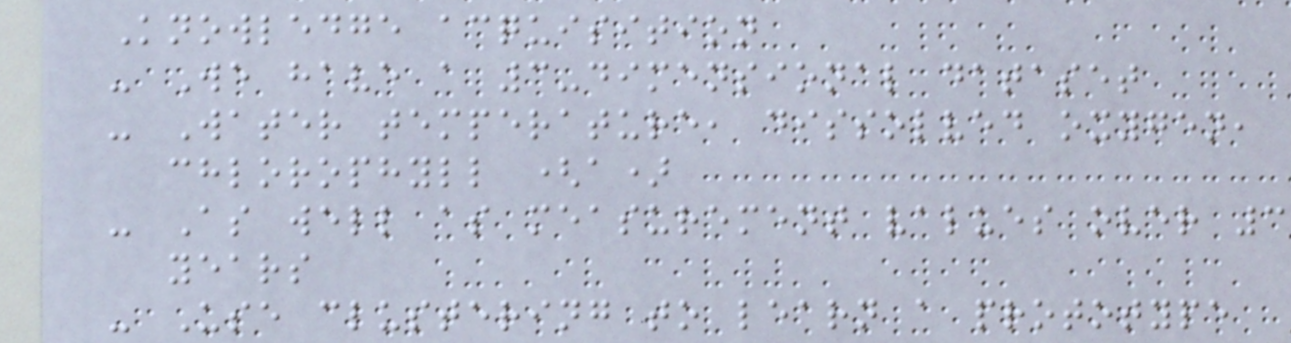Knowledge acquisition
- We have a 3-dimensional dataset
- Water temperature, dissolved oxygen,
chlorophyll (a)
- As well as measurement values over 3
years
- Use clustering to learn a prototype
